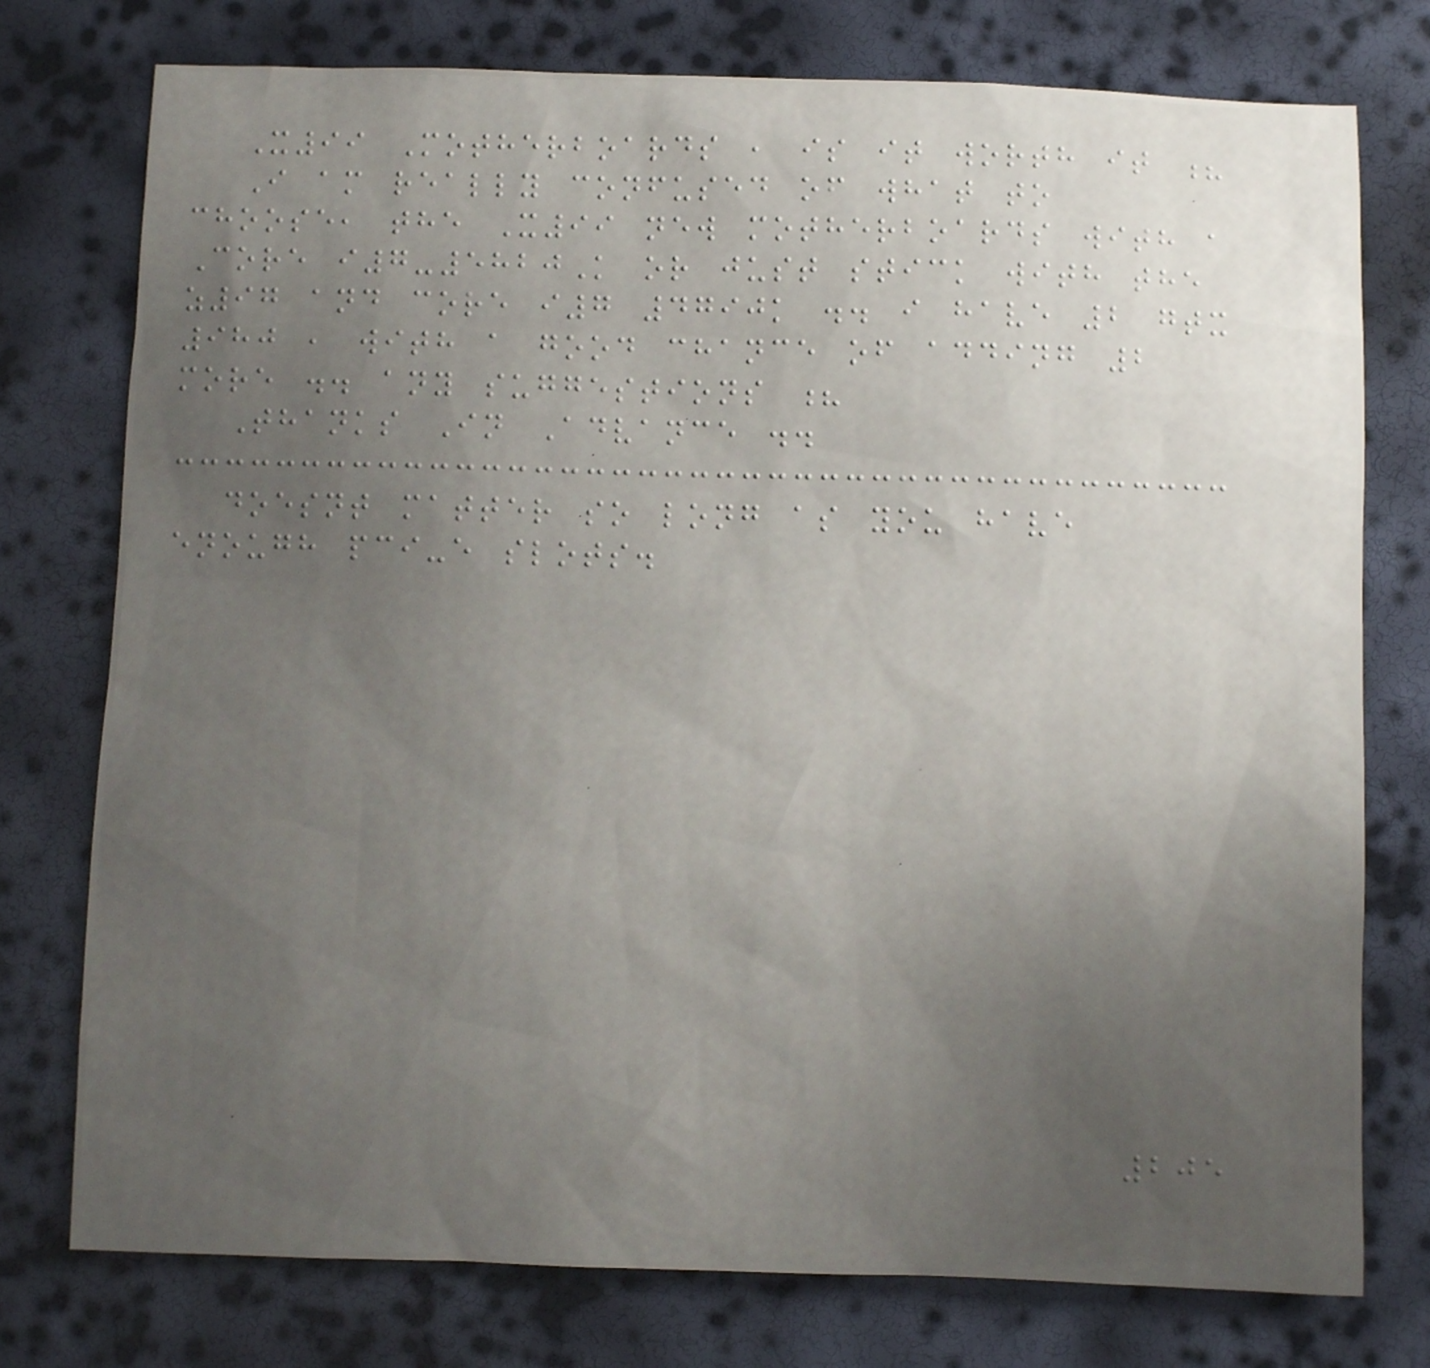X99 Motherboards , is it worth it ?
I am really confused of what to
choose, the X99 new motherboards with a
Core i7-5820K or just stick with the
z97 and core i7 4790k .. i have 2 gtx
980 , with a good chance of adding 2
more .. any suggestions ?
Thanks In Advance ..
doesnt matter so long as you have
enough pci-e slots.
205
